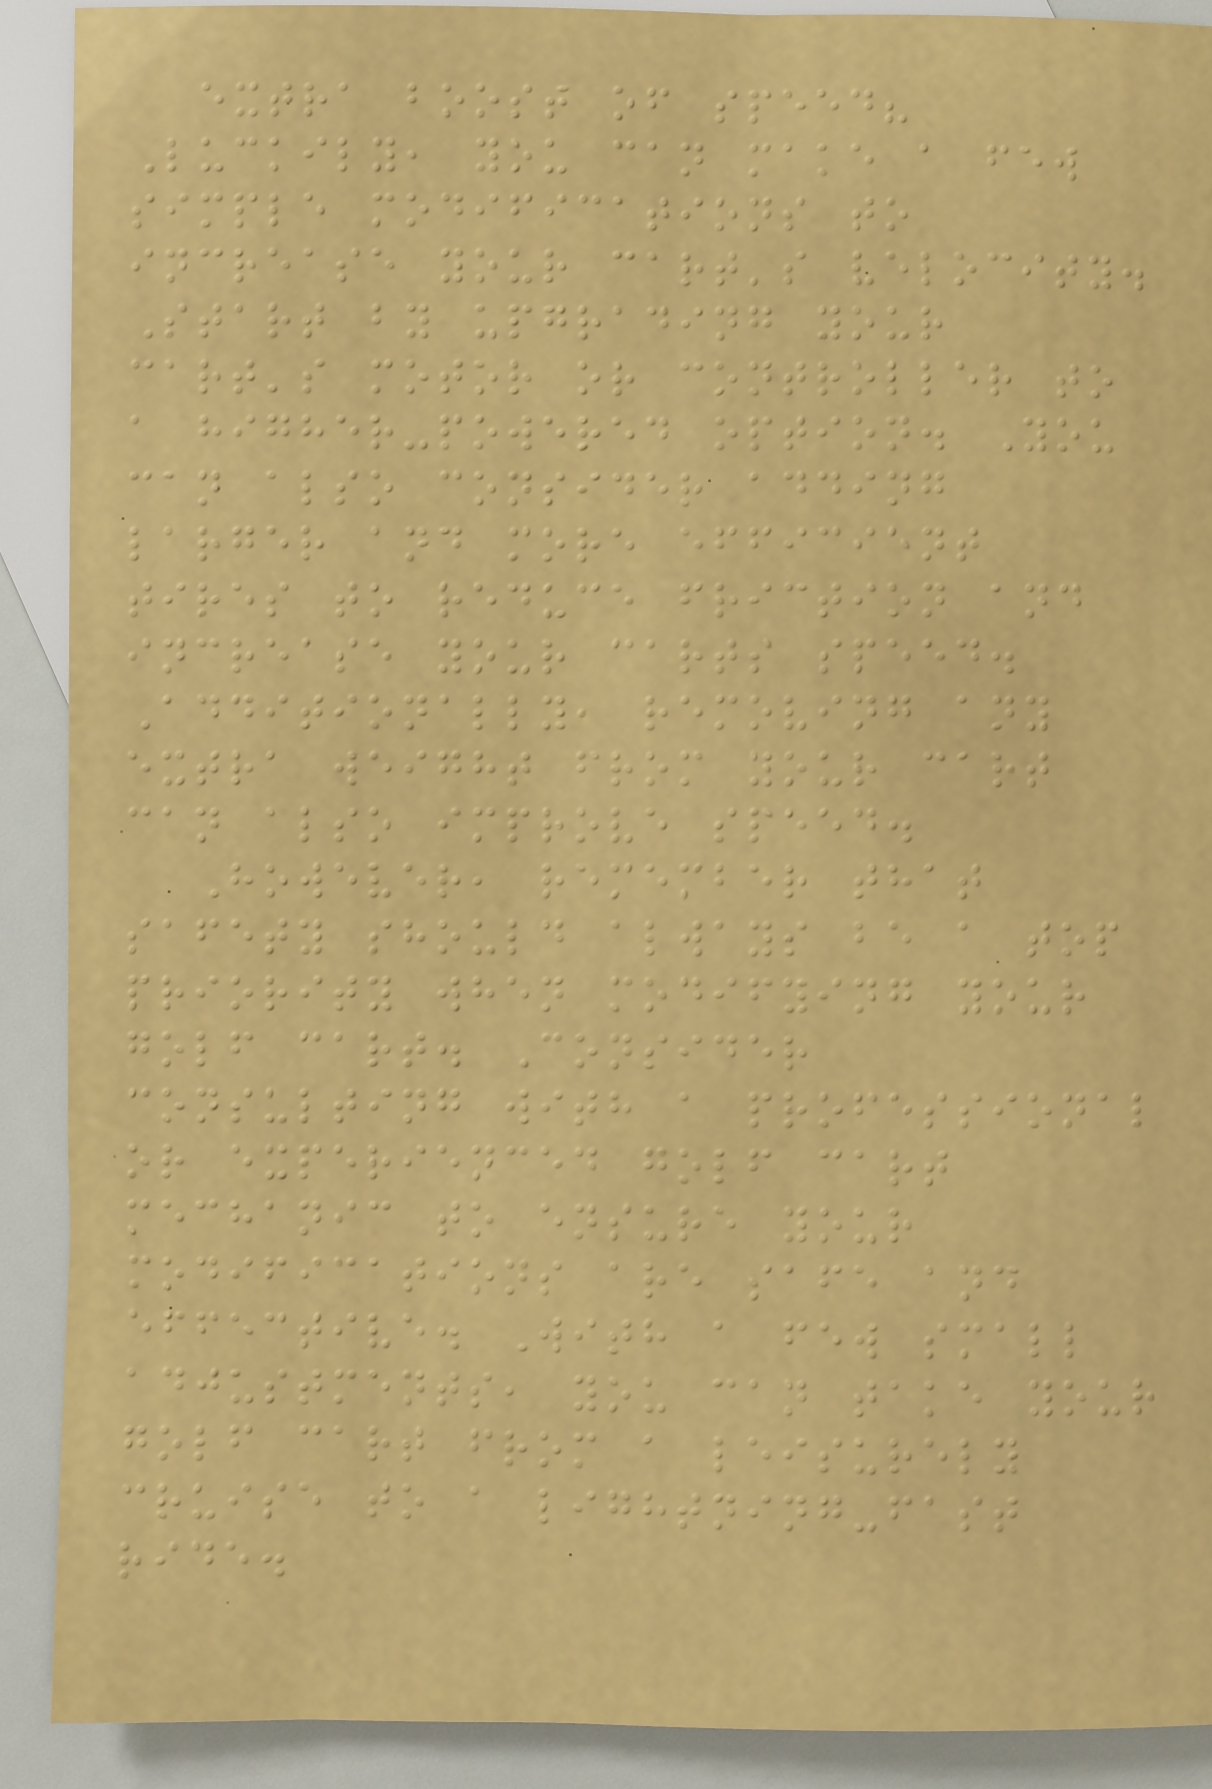extra boost of speed?
Luckily, you can make a few
simple modifications to
increase your cart's velocity.
Start by upgrading your
cart's motor or controller to
a higher-powered option. You
can also consider adding
larger and more efficient
tires to reduce friction and
increase your carts speed.
Additionally, removing any
extra weight from your cart
can also improve speed.
However, remember that
safety should always be a top
priority when modifying your
golf cart. Consider
consulting with a professional
or experienced golf cart
mechanic to ensure your
modifications are safe and
effective. With a few small
adjustments, you can take your
golf cart from a leisurely
cruise to a lightning-fast
ride.
